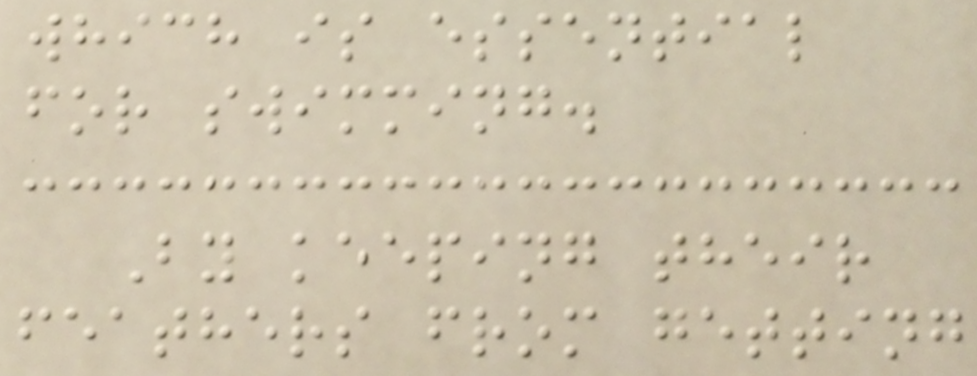which is essential
for swimming.
By keeping their
feathers from getting
